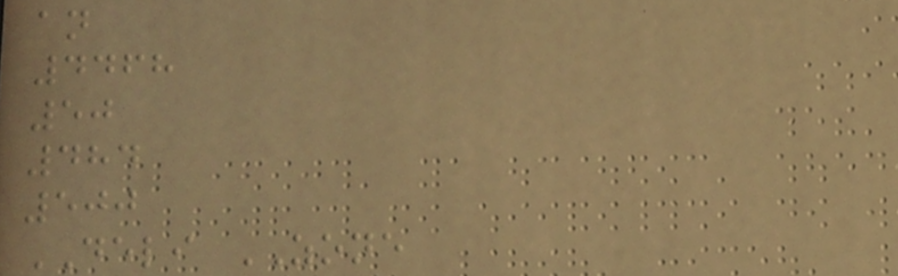an
4468
50
484
500
DELI ZONE
